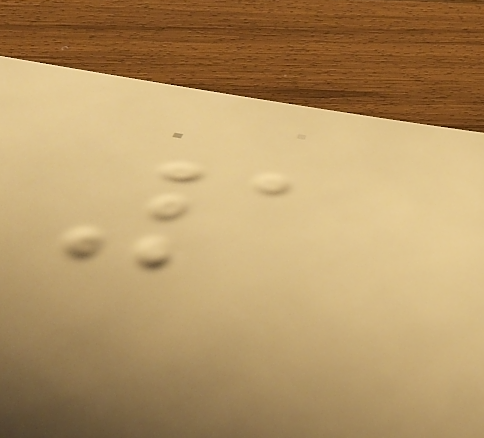1
